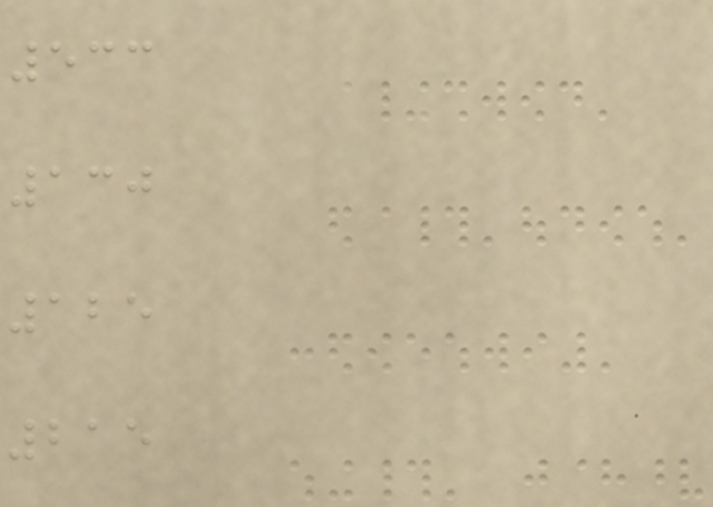533
130
125
215
